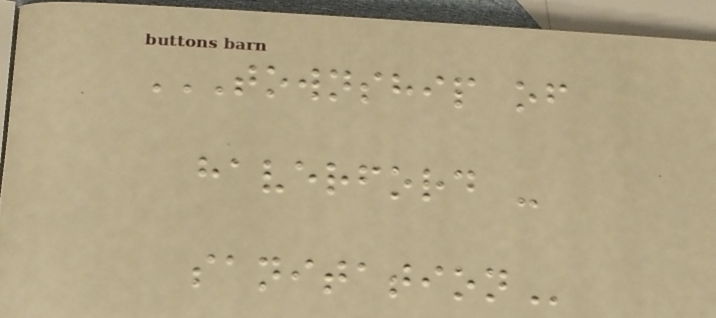TOWNSHIP OF
HAVERFORD -
SANITATION
